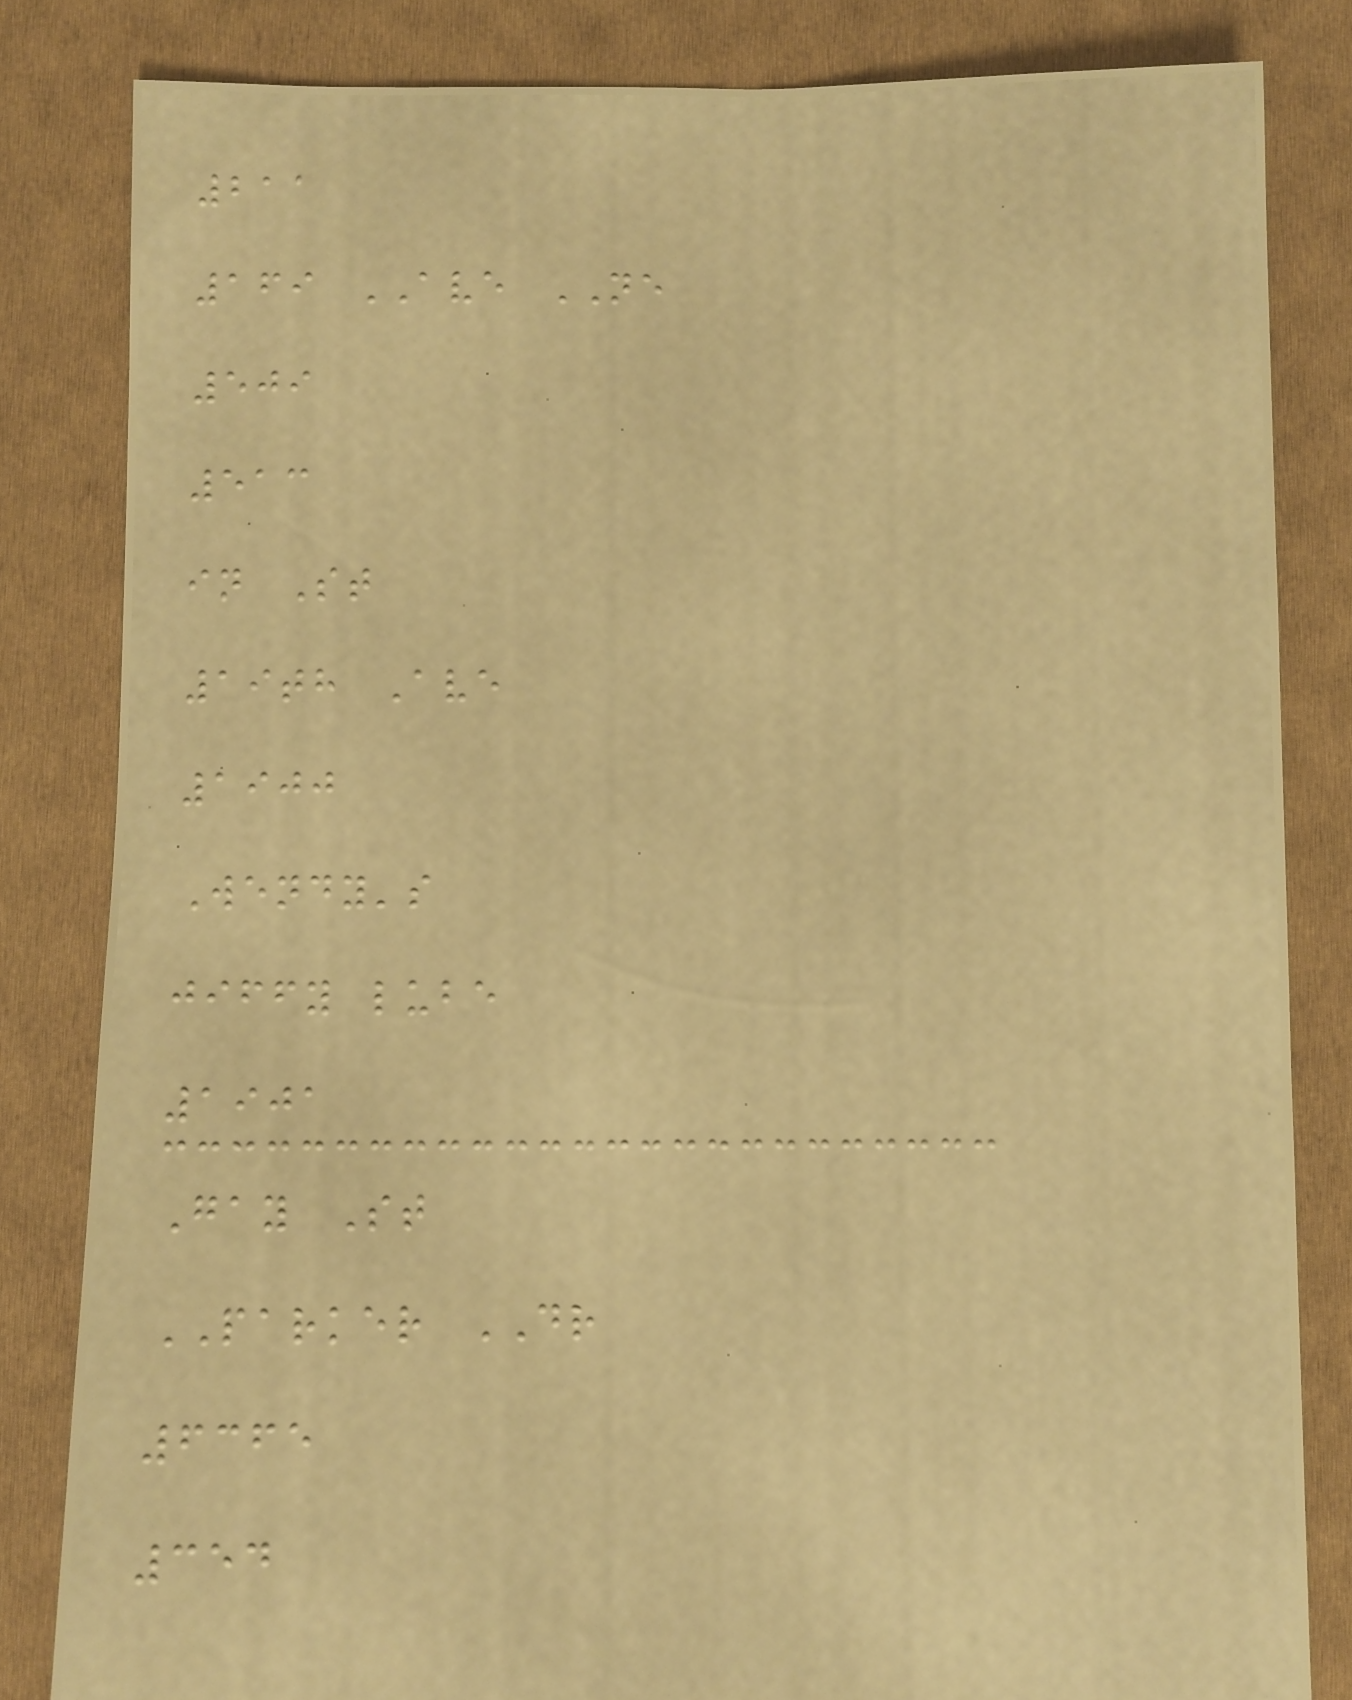211
169 AVE NE
509
513
in St
19th Ave
1900
Wendy's
jiffy lube
1901
Gay St
PARKER DR
6365
354
